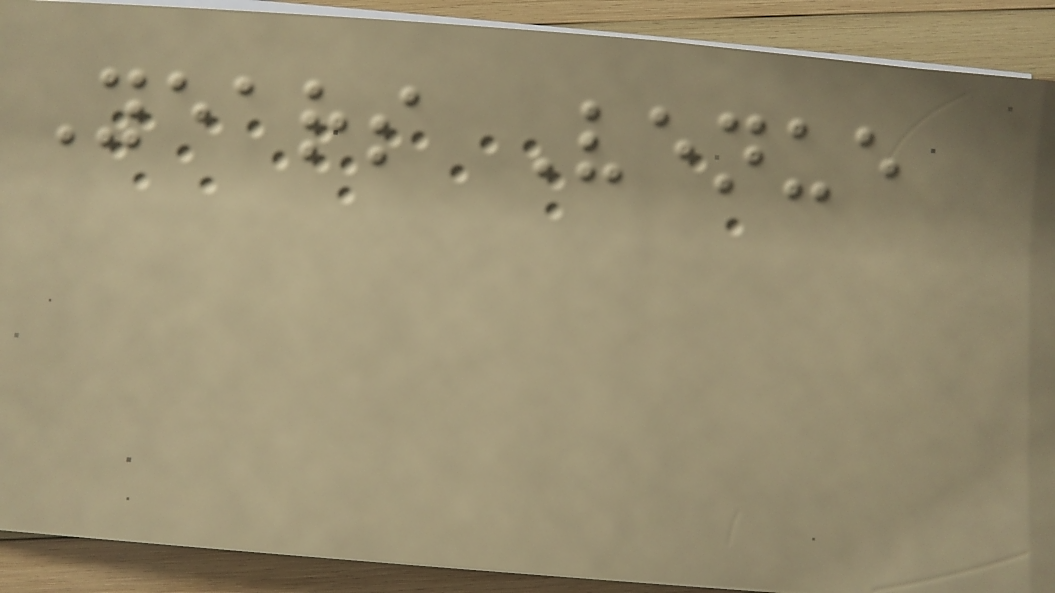Years Venue
